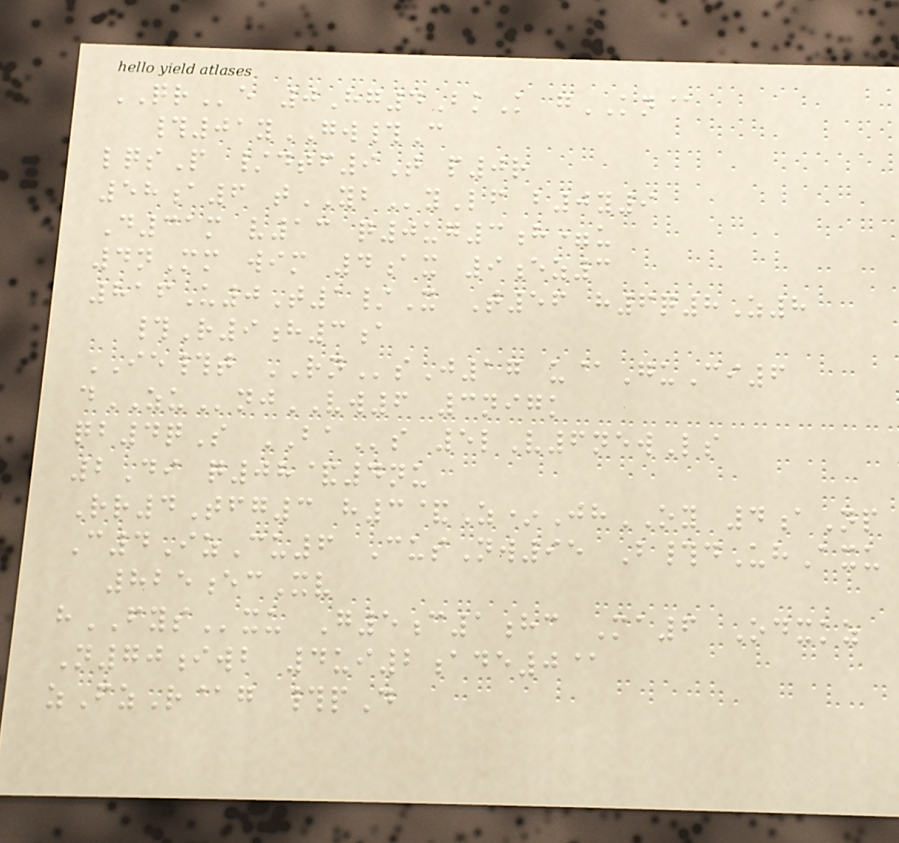QRe 0Hg4BkK gKN@
#01yGW#C
lqsP /dtf9T p0r
58a6 tYByLf b0y9
D31m v13 q0ug3h=u
4nMm wim 4ax 9ez3
816U0T1/X T56 h6q8Z8
#R9h3a
IE#t RNsJ17 u@GuCi6
dZUnjVW6 3nigk
qb4qS BAs 5lV6newLs
2Di q08&4nu
Rr4Tfg3 h3&Z*JhOY 4aNp
C4IzCu6 CusNw95 B#dUhAxu
825ecXv
hFYSxu G5c1hc Ma6 Odxkz
N70iwb 4ui2ade0@
zFzR@g #pD
